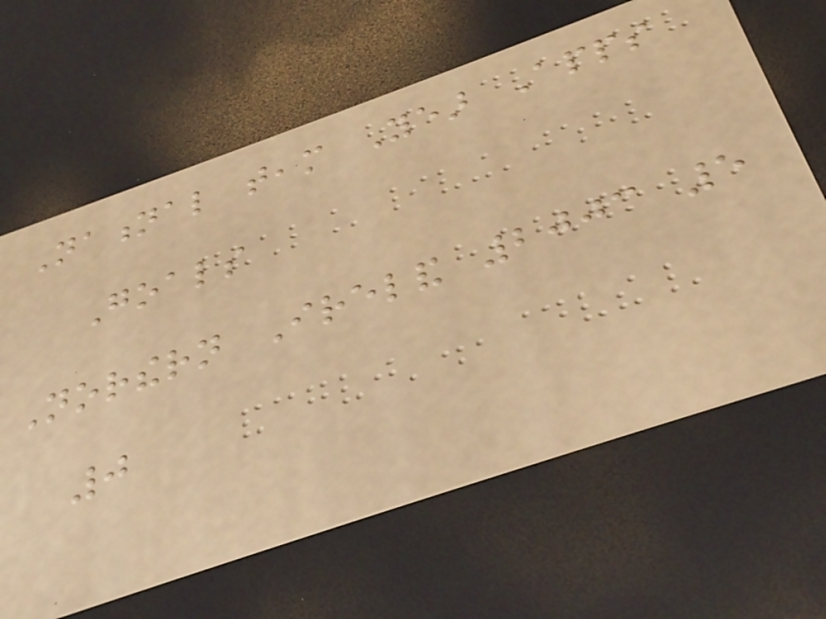National team Year Apps
Goals
Northern Ireland 2003 5
0
